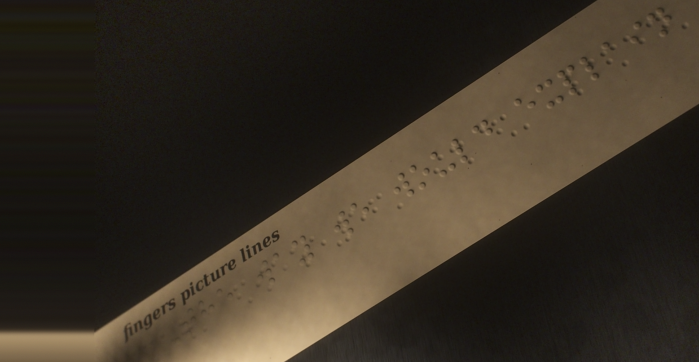The way we would explain
